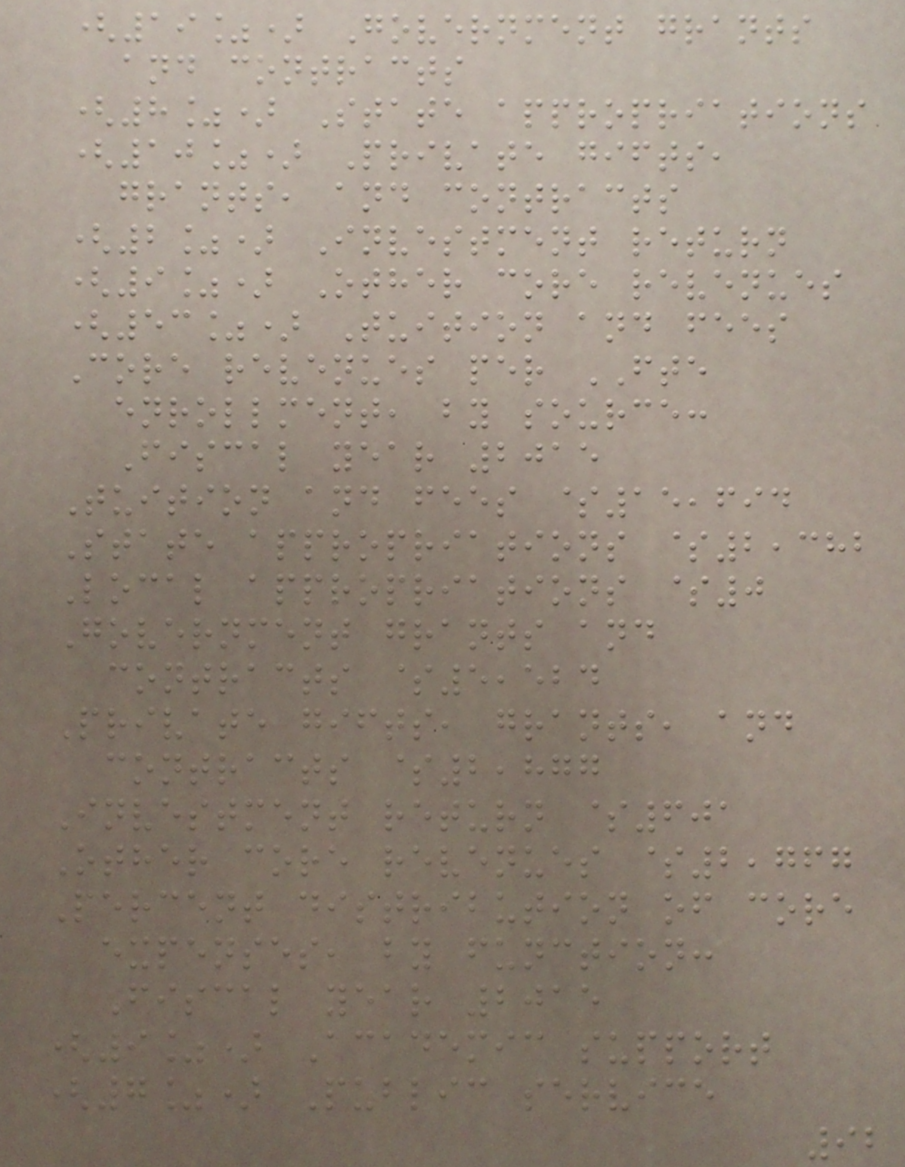(19%) Government grants
and contracts
(8%) State appropriations
(10%) Private gifts,
grants, and contracts
(2%) Investment return
(9%) Other core revenues
(53%) Tuition and fees
Core revenues per FTE
enrollment, by source:
Fiscal year 2015
Tuition and fees $15,694
State appropriations $2,382
Local appropriations $0
Government grants and
contracts $5,524
Private gifts, grants, and
contracts $2,877
Investment return $601
Other core revenues $2,767
Percent distribution of core
expenses, by function:
Fiscal year 2015
(9%) Academic support
(7%) Public service
92
